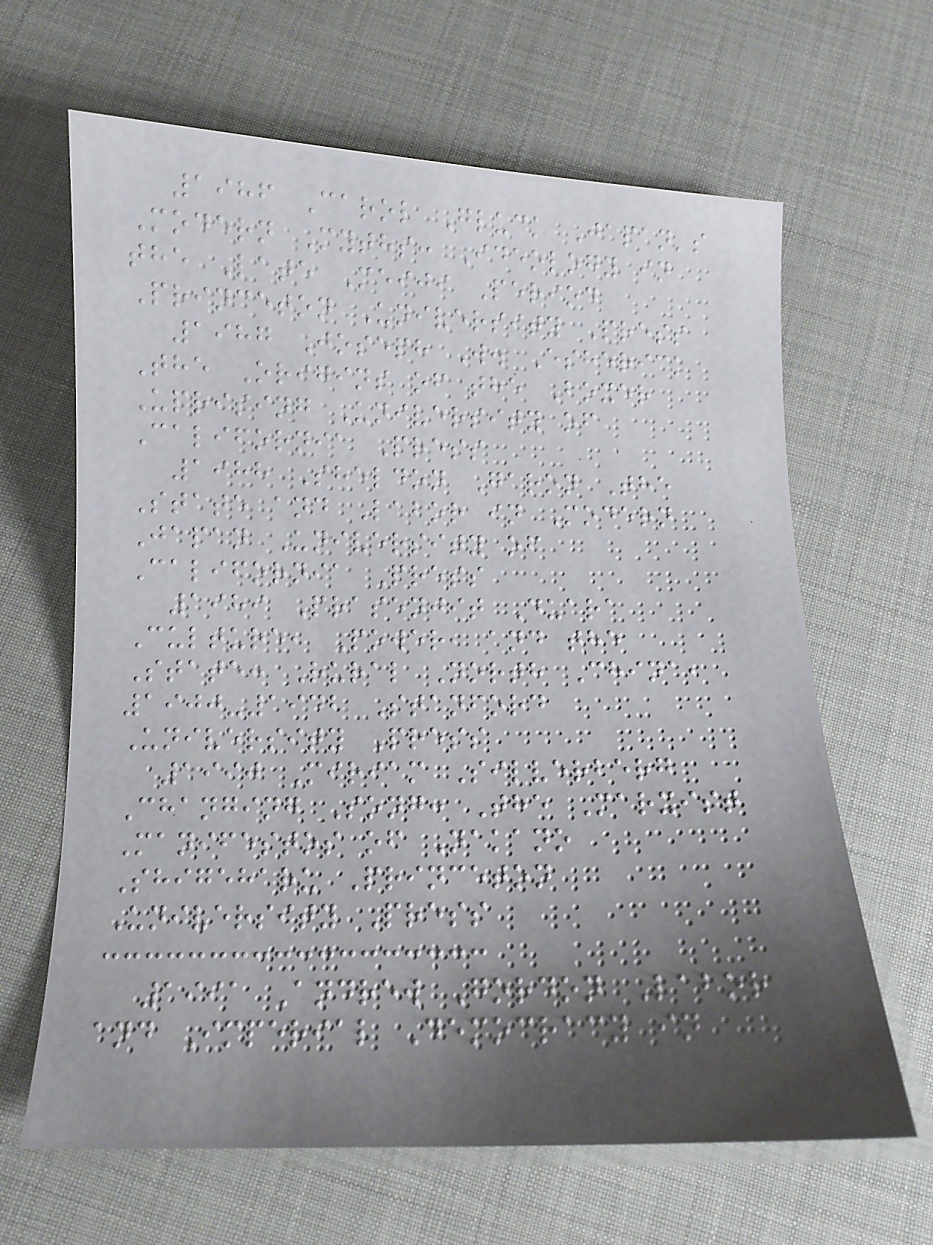1986 Carol Gluck Japan's
Modern Myths: Ideology in
the Late Meiji Period
Princeton University Press
1987 Joseph W. Esherick
The Origins of the Boxer
Uprising University of
California Press
1988 Sheldon Garon The
State and Labor in Modern
Japan University of
California Press
1989 Prasenjit Duara
Culture, Power, and the
State: Rural North China,
1900-1942 Stanford
University Press
1990 Miriam Silverberg
Changing Song: The Marxist
Manifestos of Nakano
Shigeharu Princeton
University Press
1991 Andrew Gordon Labor
and Imperial Democracy in
